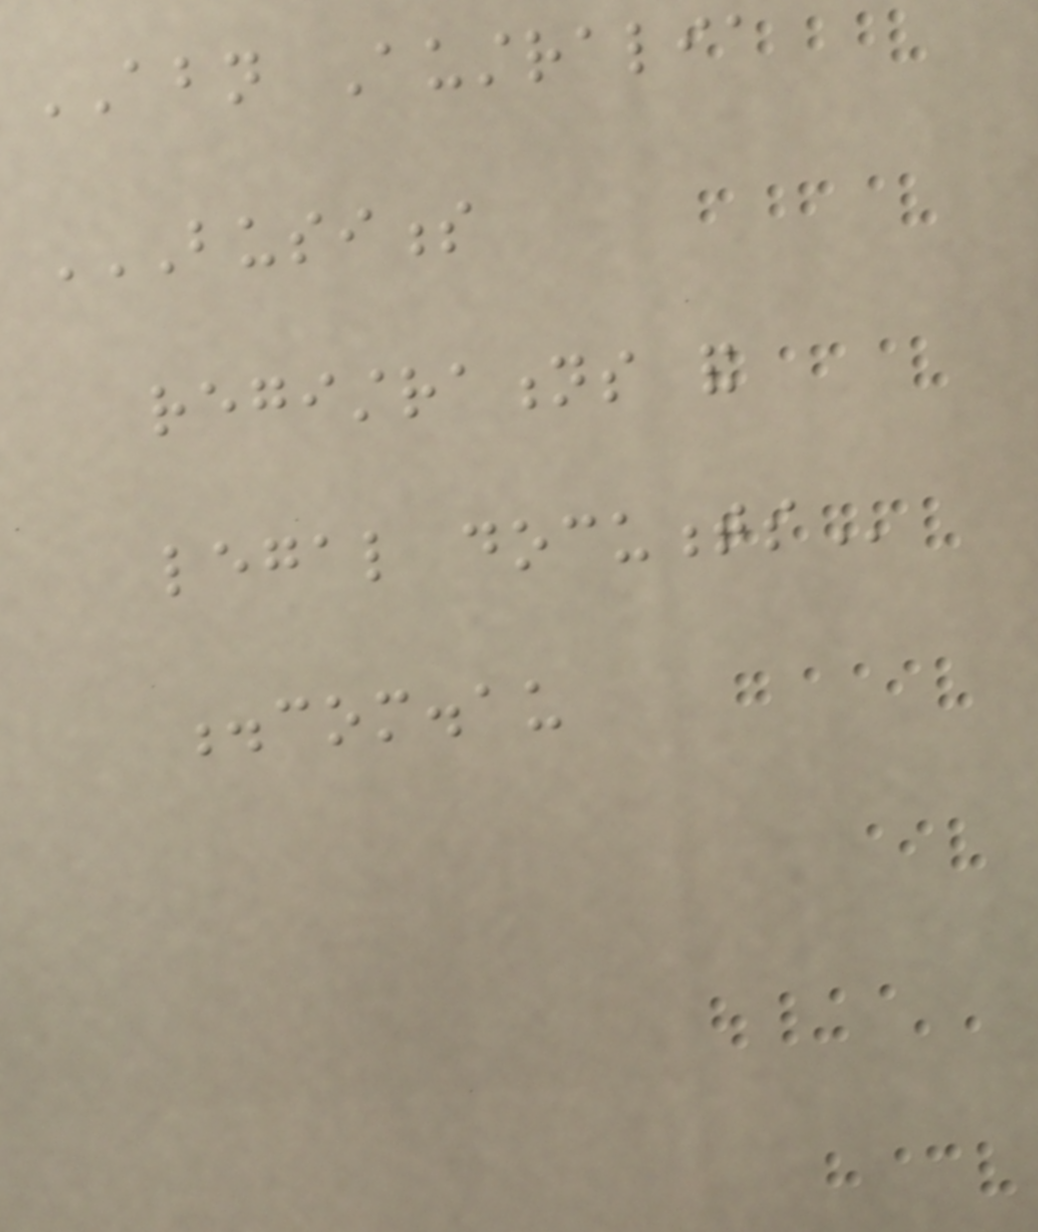ABN Australia
BUSINESS
REGISTRATIONS AND
LEGAL DOCUMENTS
.com.au
